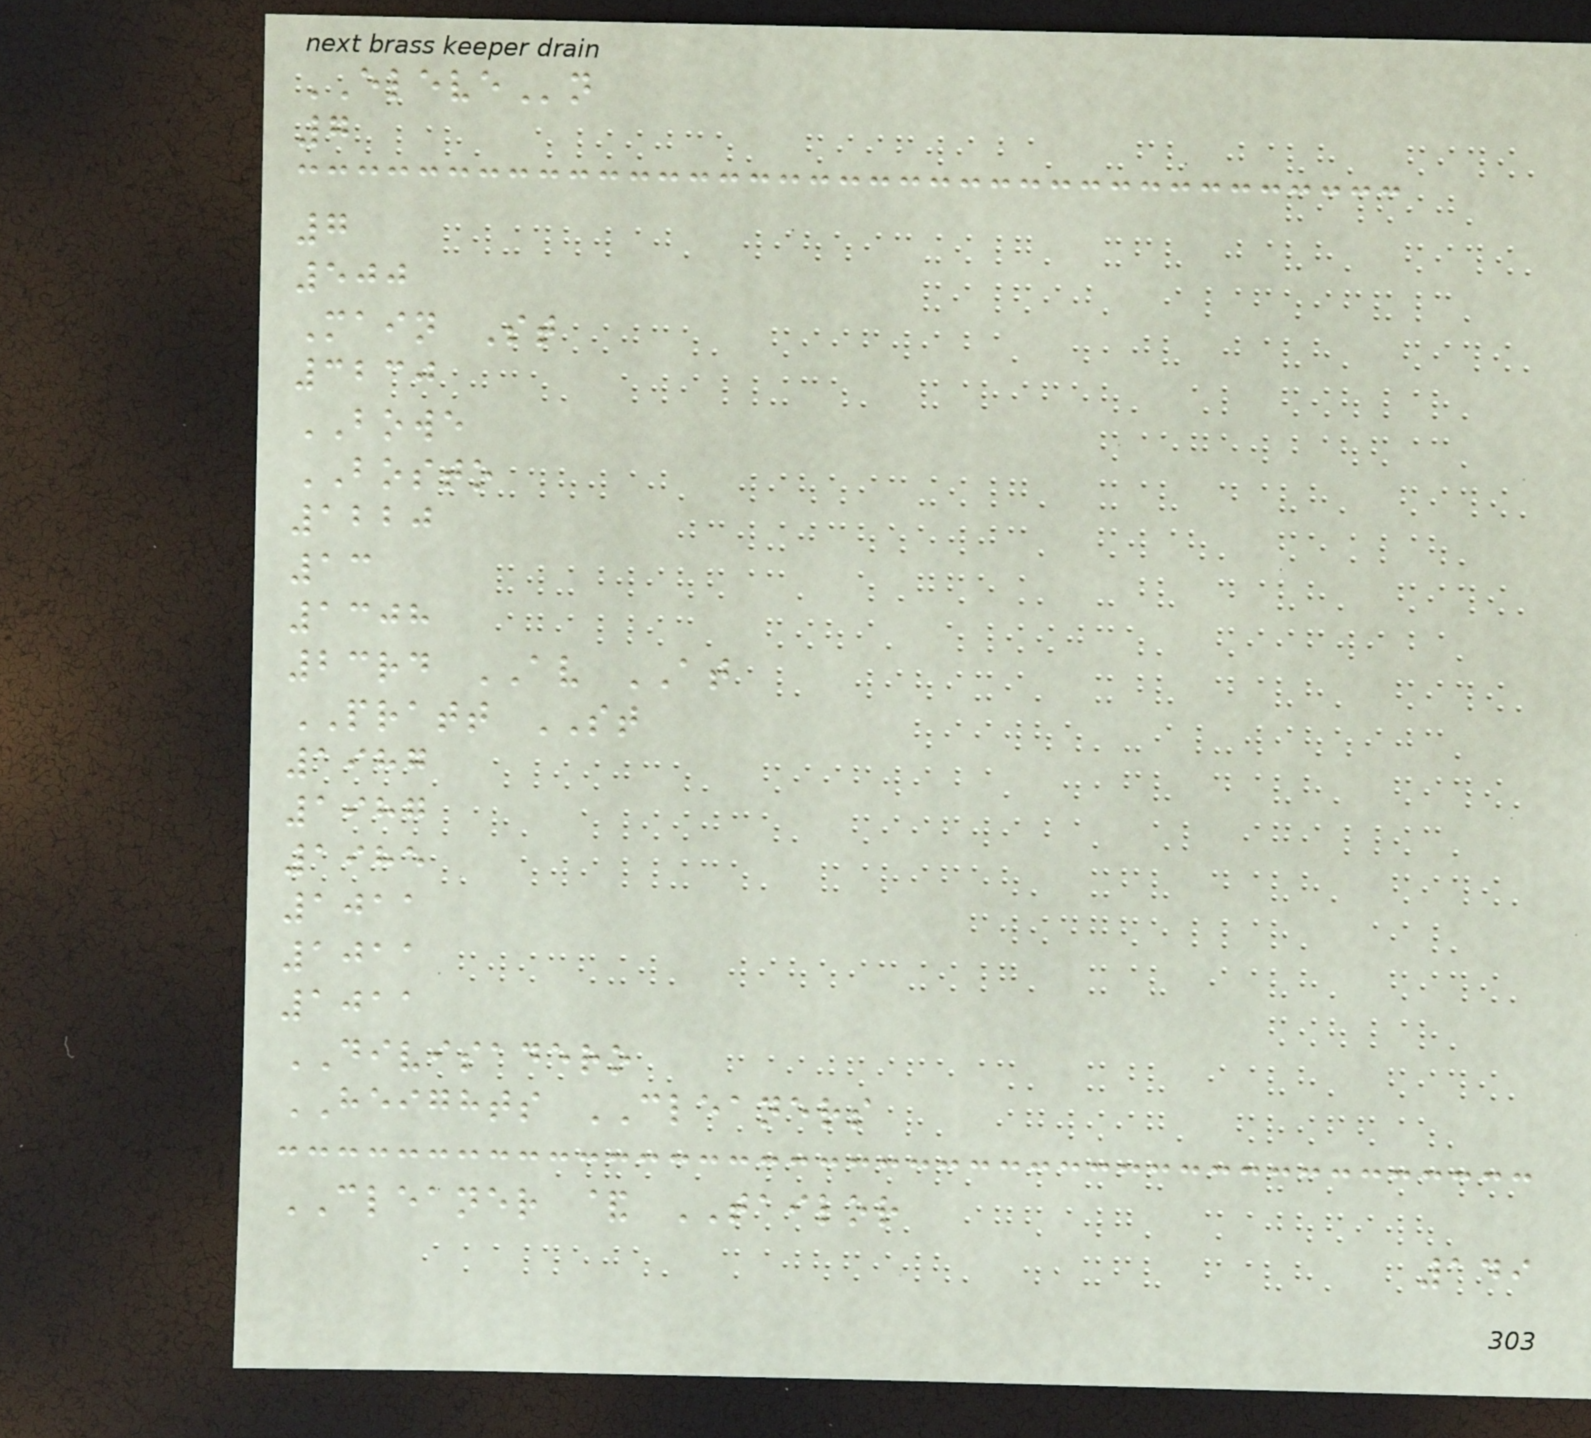ELEVEn
7
7
500
Main St
3230
BOWE
BOSTO
1220
13
1308
23rd AV AT
PRATT ST
1987
1987
1985
1011
1011
1011
DIVISADERO
HEIGHTS CLEANERS
CLEANER & TAILOR
149
